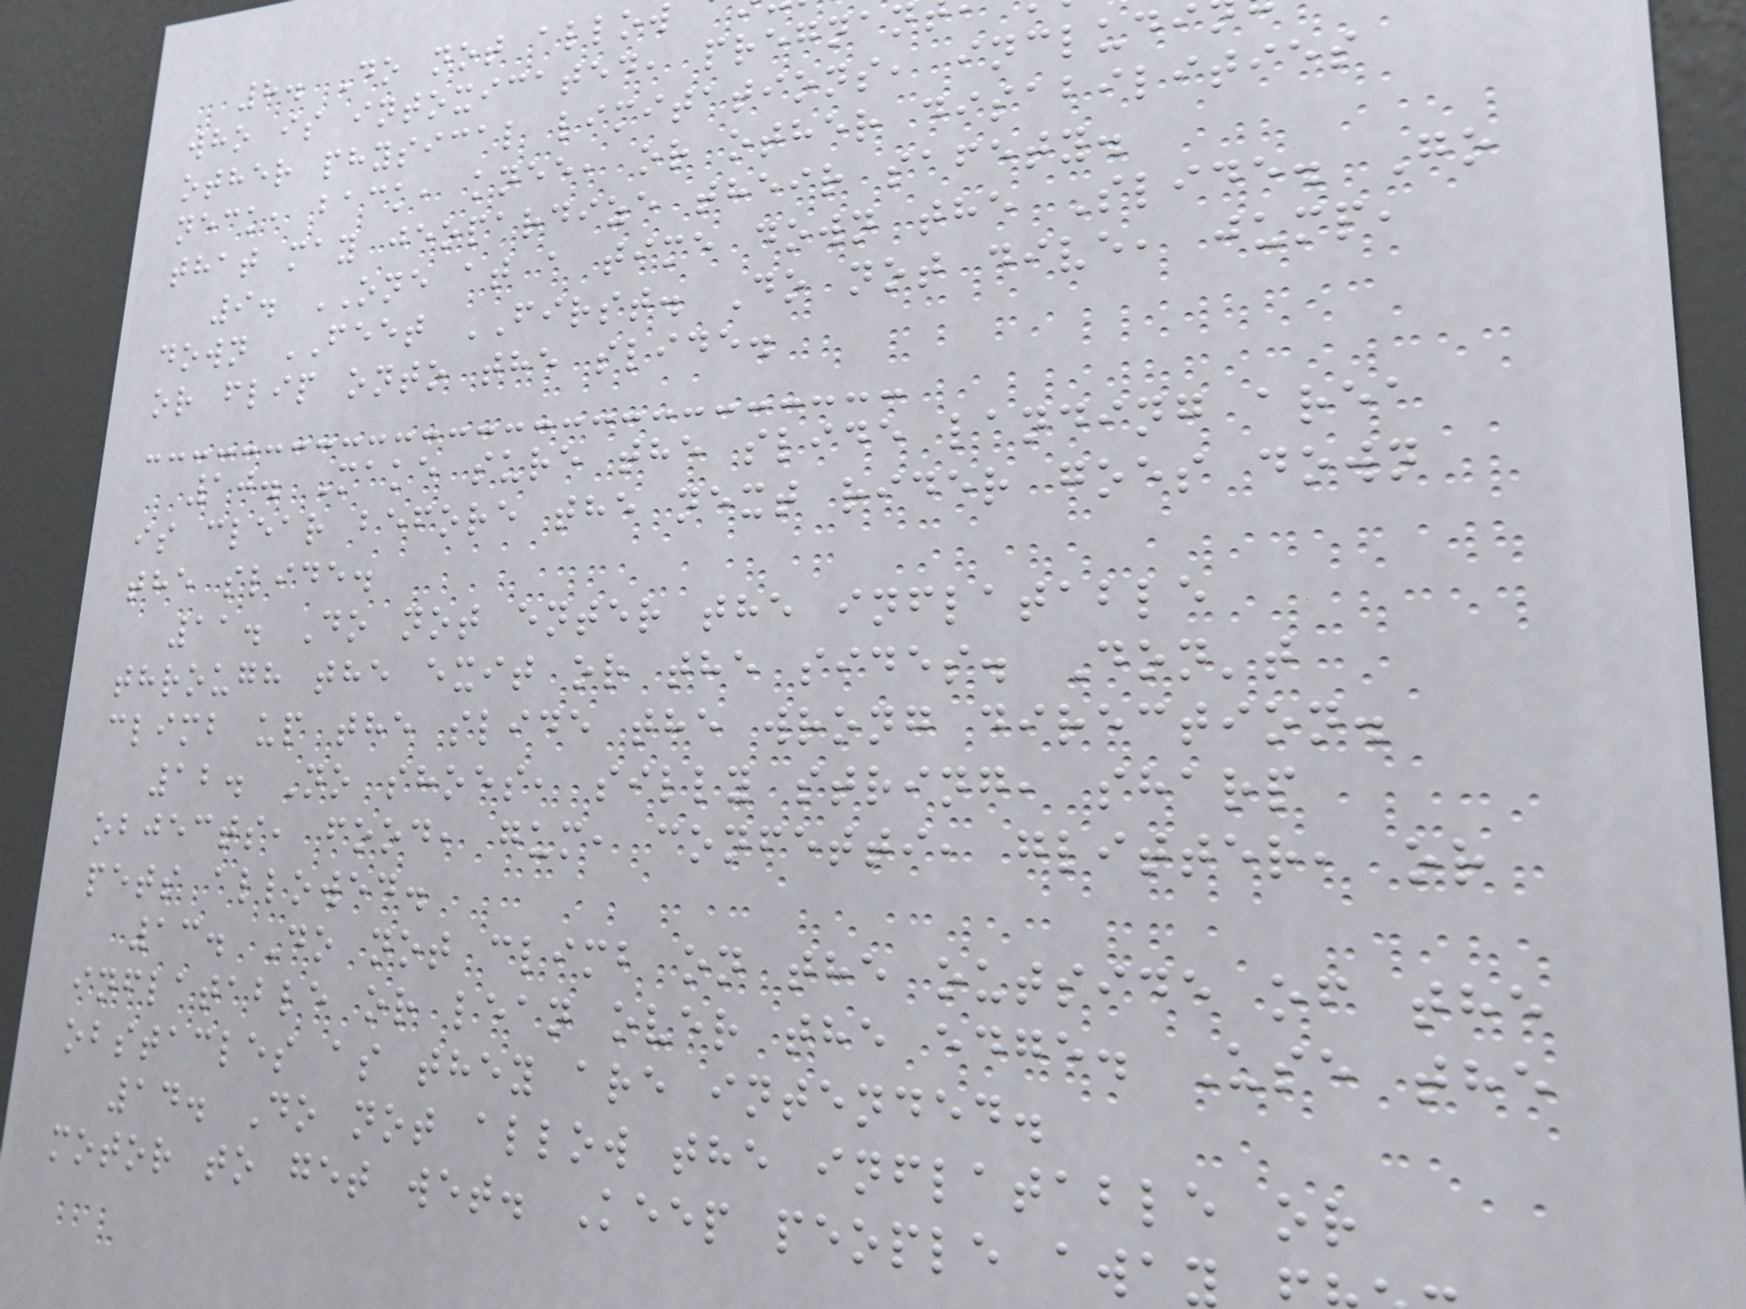8. Do not allow
who is intoxicated, pregnan
other physical limitations, includi
neck, back, knee, or other disabilities
that may jeopardize their safety.
9. ONE at a time down the Slide. Go
down FEET FIRST. Do not dive, jump,
or flip onto the slide.
10. Make sure the slide landing area
is clear before the next rider goes down
the slide.
11. Do not enter the inflatable
through the exit or the sides. Don't
climb up the slide the wrong direction.
12. No shoes, silly string, sharp
objects, food, gum, confetti, glitter, or
pets allowed.
13. Do not climb on the outside of the
inflatable or lean over the edge. Use the
obstacles as they are intended.
14. Do not allow the inflatable or
motor to get wet. Keep people away
